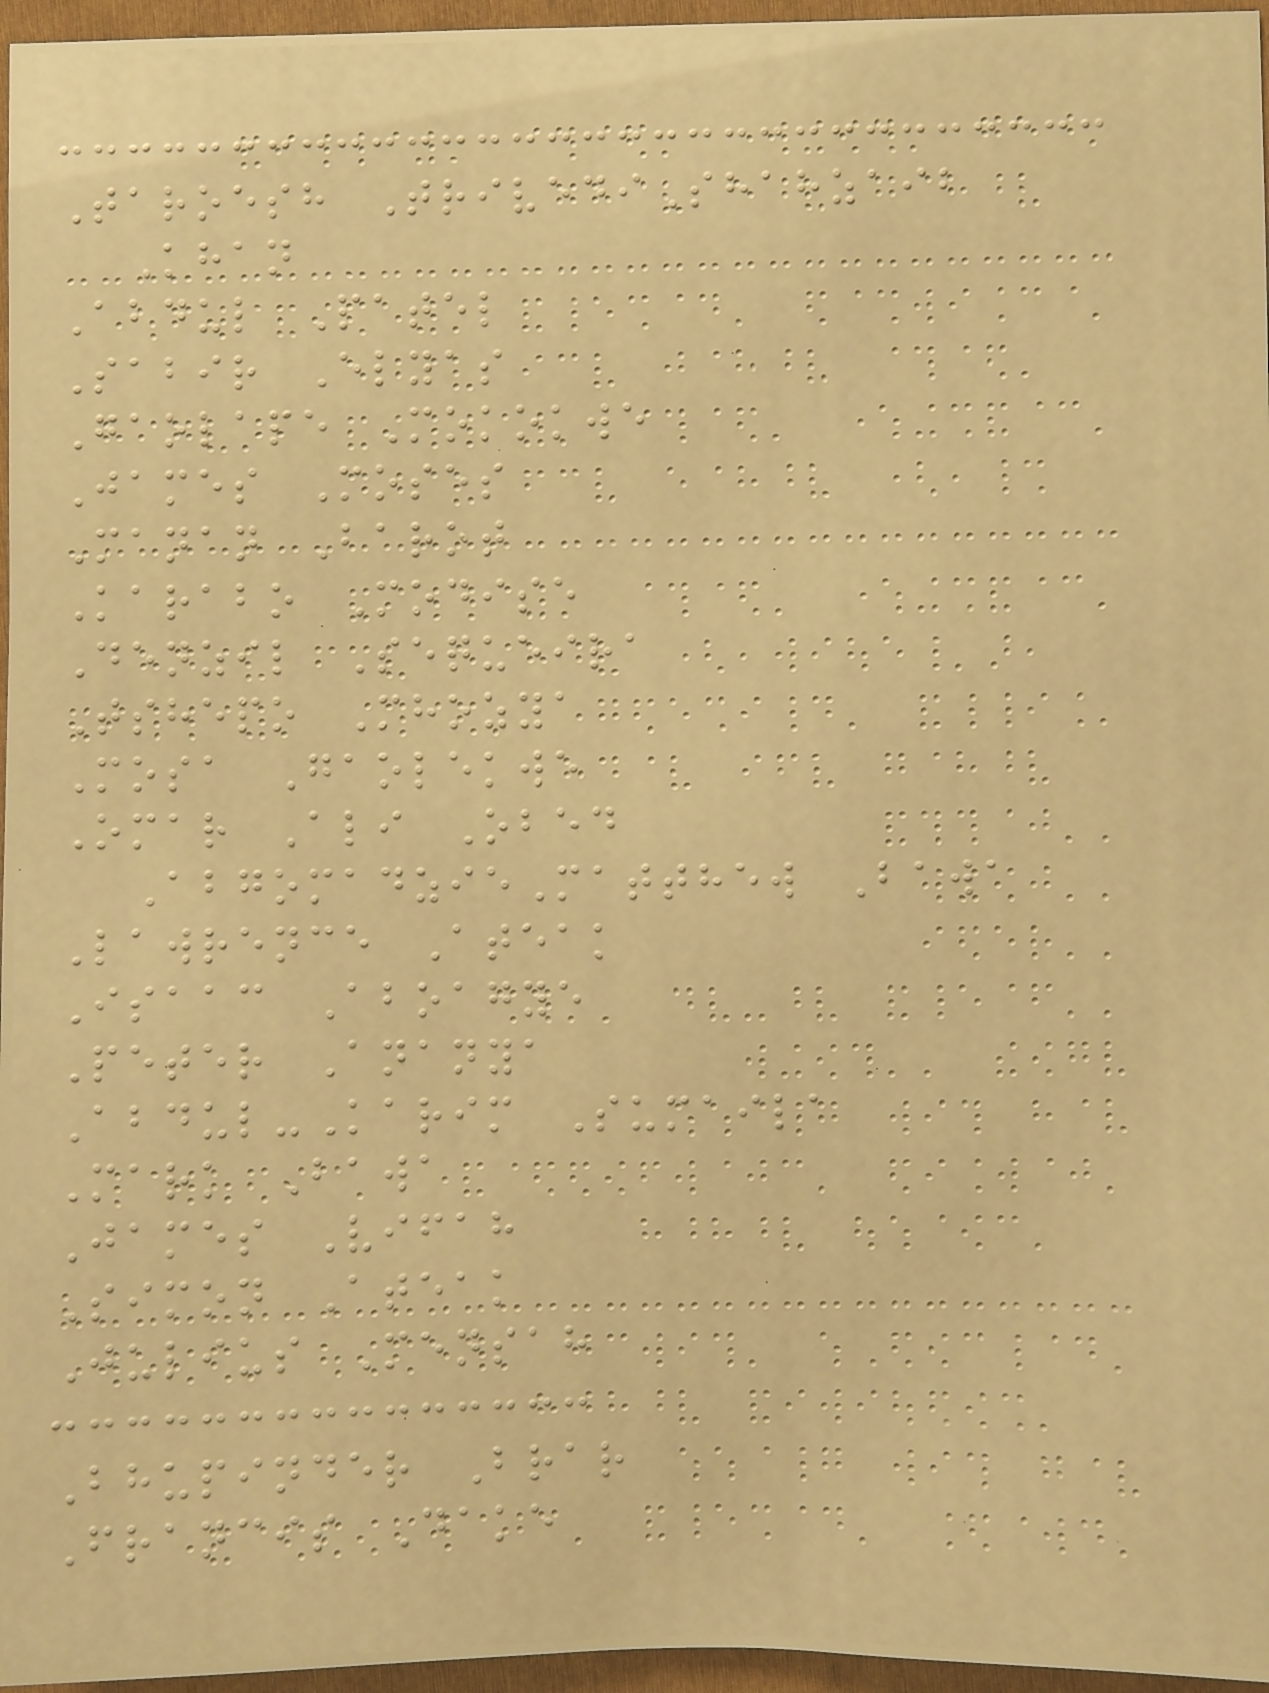Taroesh TrivediShahzaib
Khan
Abdul Patel
Sabir Elyas
Gaolape Mokokwe
James Moses
Manan Barot
Karabo Modise
Denzil Sequeira
Tshepo Mhozya
Mosa Gaolekwe
Omar Ali Obed
AbgomadzieMatthew Bawa
Lawrence Ateak
Isaac Aboagye
Peter Ananya
Abdul-Karim Sumaila
Mark Bawa
James Vifah
Simon Ateak
Julius Mensah
Bhupinder Brar
Francis Dake
